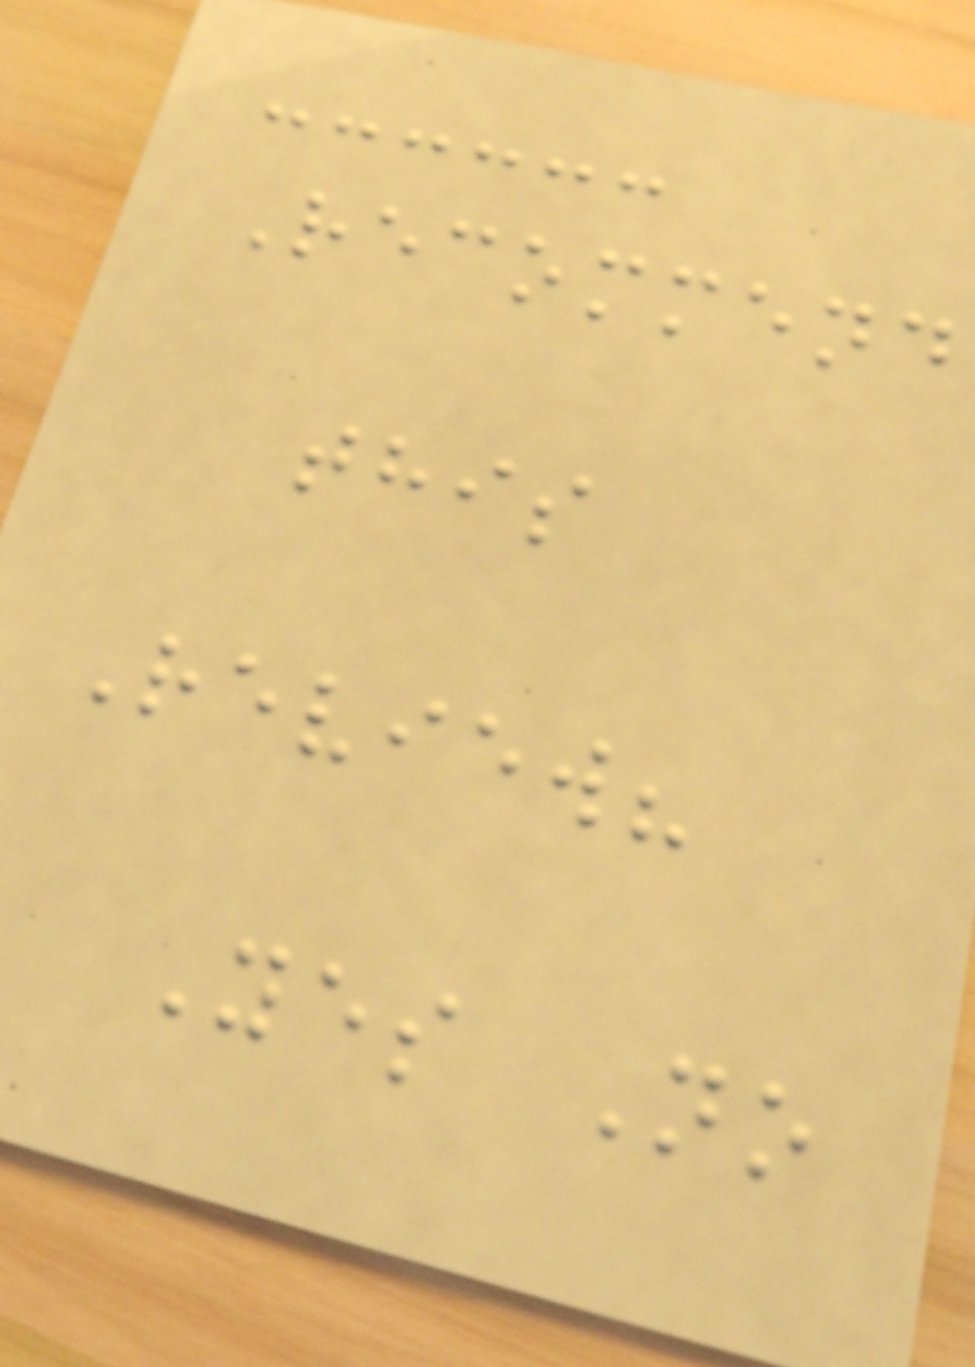Recommend
this
Review?
Yes No
